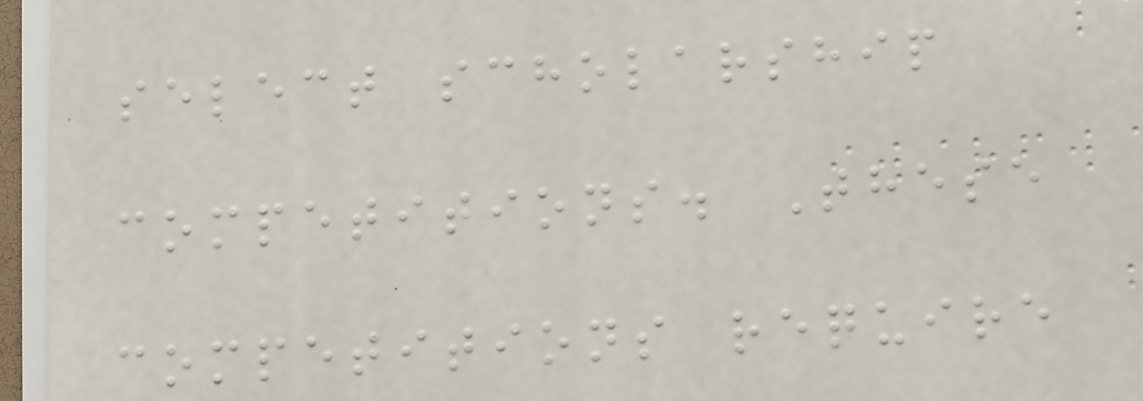select scholarship
competitions. These
competitions require
